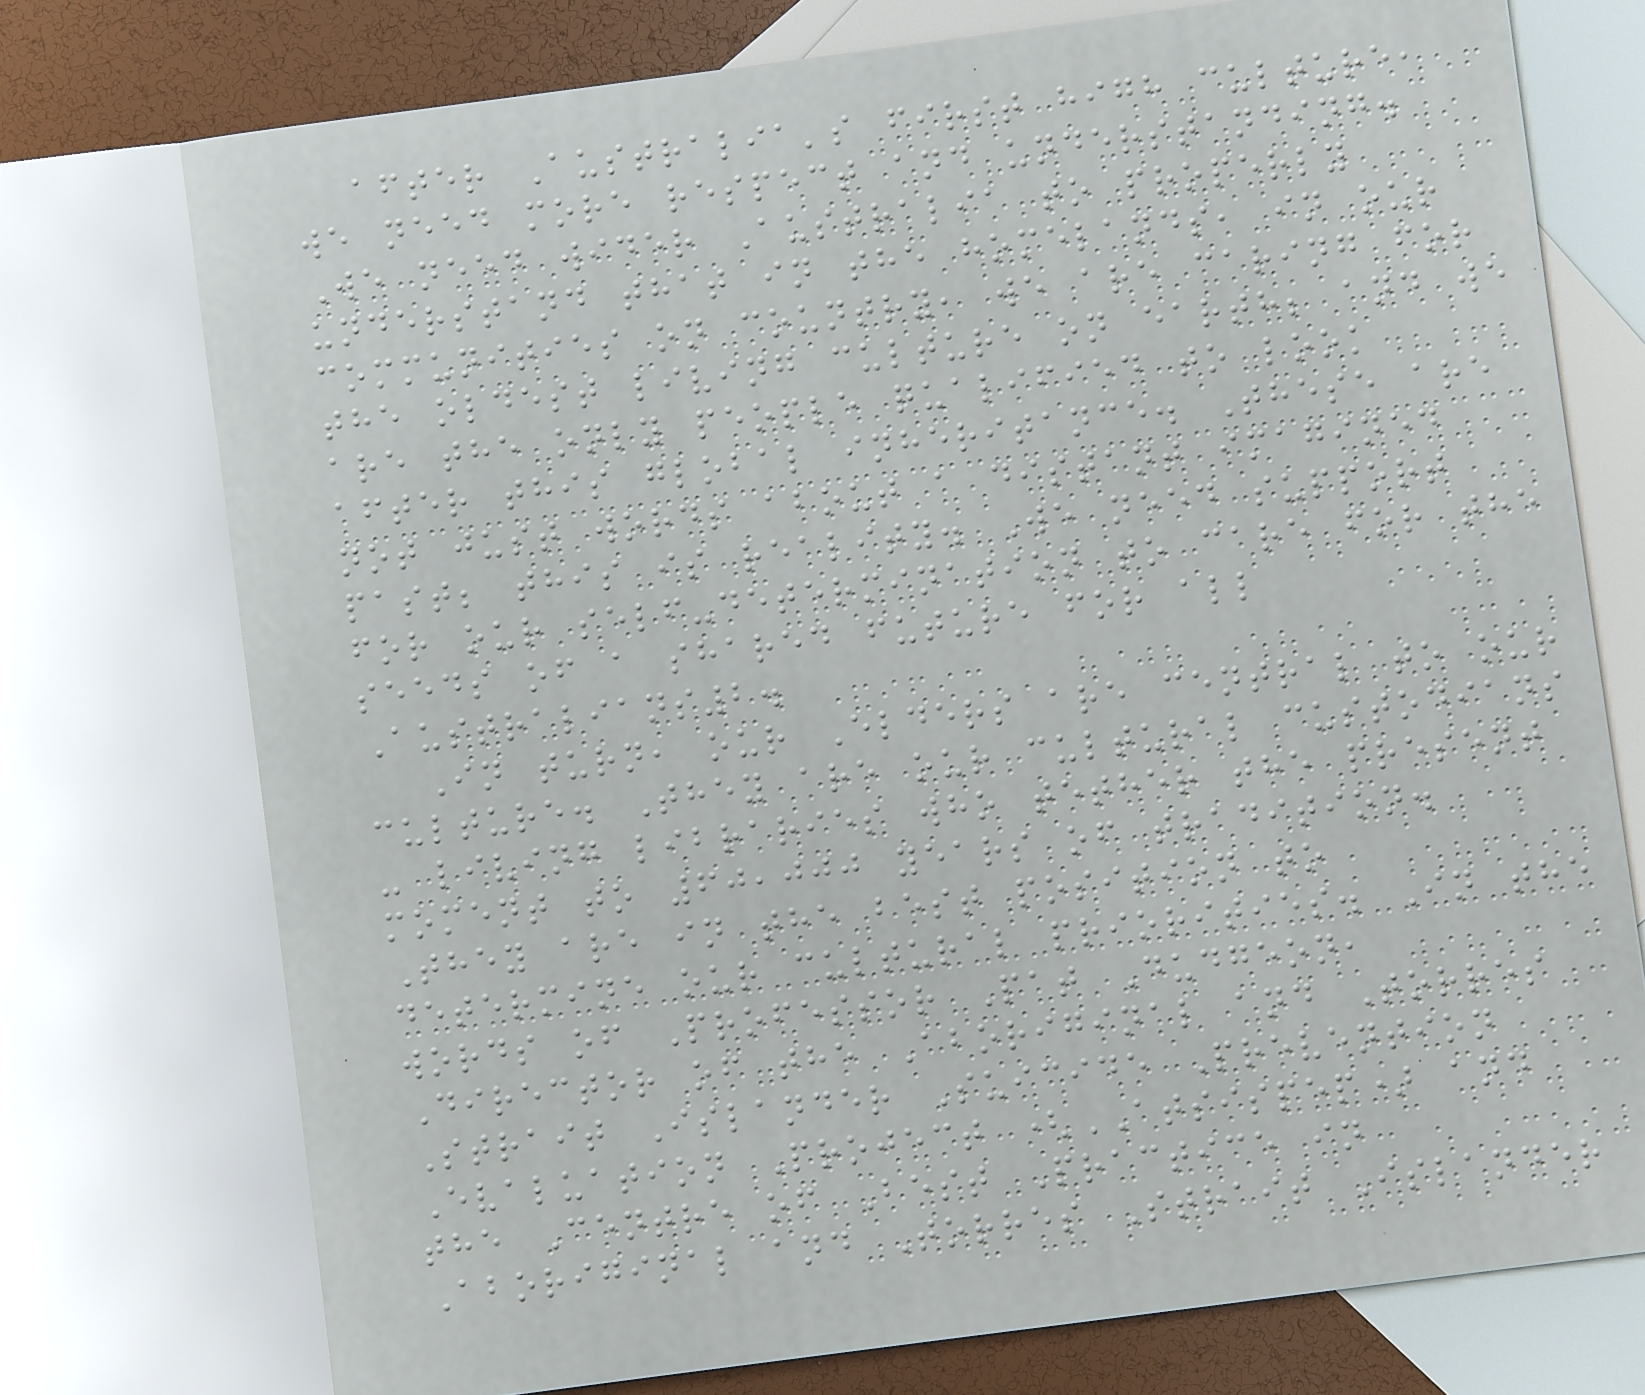after Australia's first high culture,
we need more respect and understanding.
We need wider Australia to properly
understand that in the homelands, in our
communities on country, we are caring for
the oldest living culture on earth; and we
are the only people qualified to look
after this global inheritance. These are
not just words about a distant imagined
past; this is reality. We need support
for our self-determination to care for the
seeds of a shared future for all
Australians2.
In turn, our Elders are central to our
culture. They are our cultural custodians
- living libraries who tether the present
moment to 60,000 years of tradition.
They are in the best position to
determine our cultural priorities. In the
words of Professor Pat Dudgeon,
Director of the Aboriginal and Torres
Strait Islander Suicide Prevention
Evaluation Project (ATSISPEP) and
the Centre of Best Practice in
Aboriginal and Torres Strait Islander
